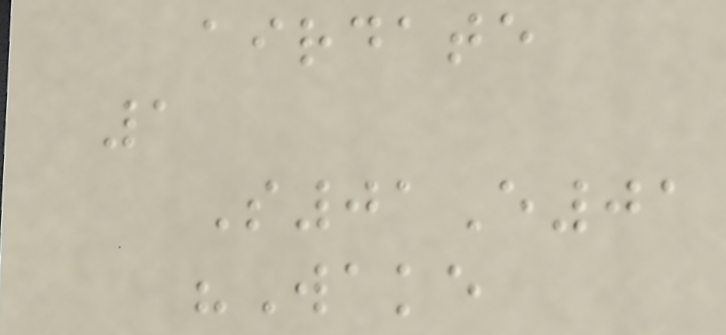airdate
1
S01E01
"Wake
